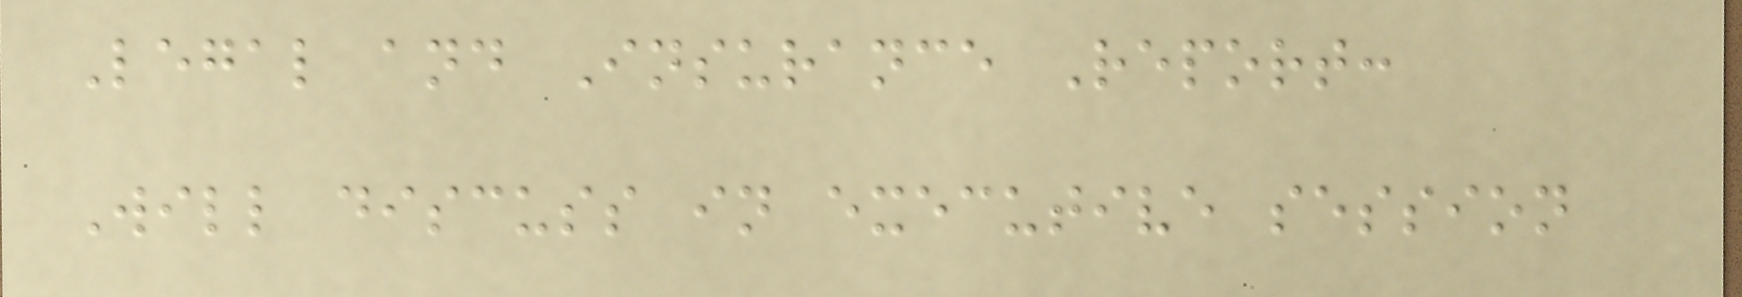Legal and Insurance Report:
Will discuss in executive session
